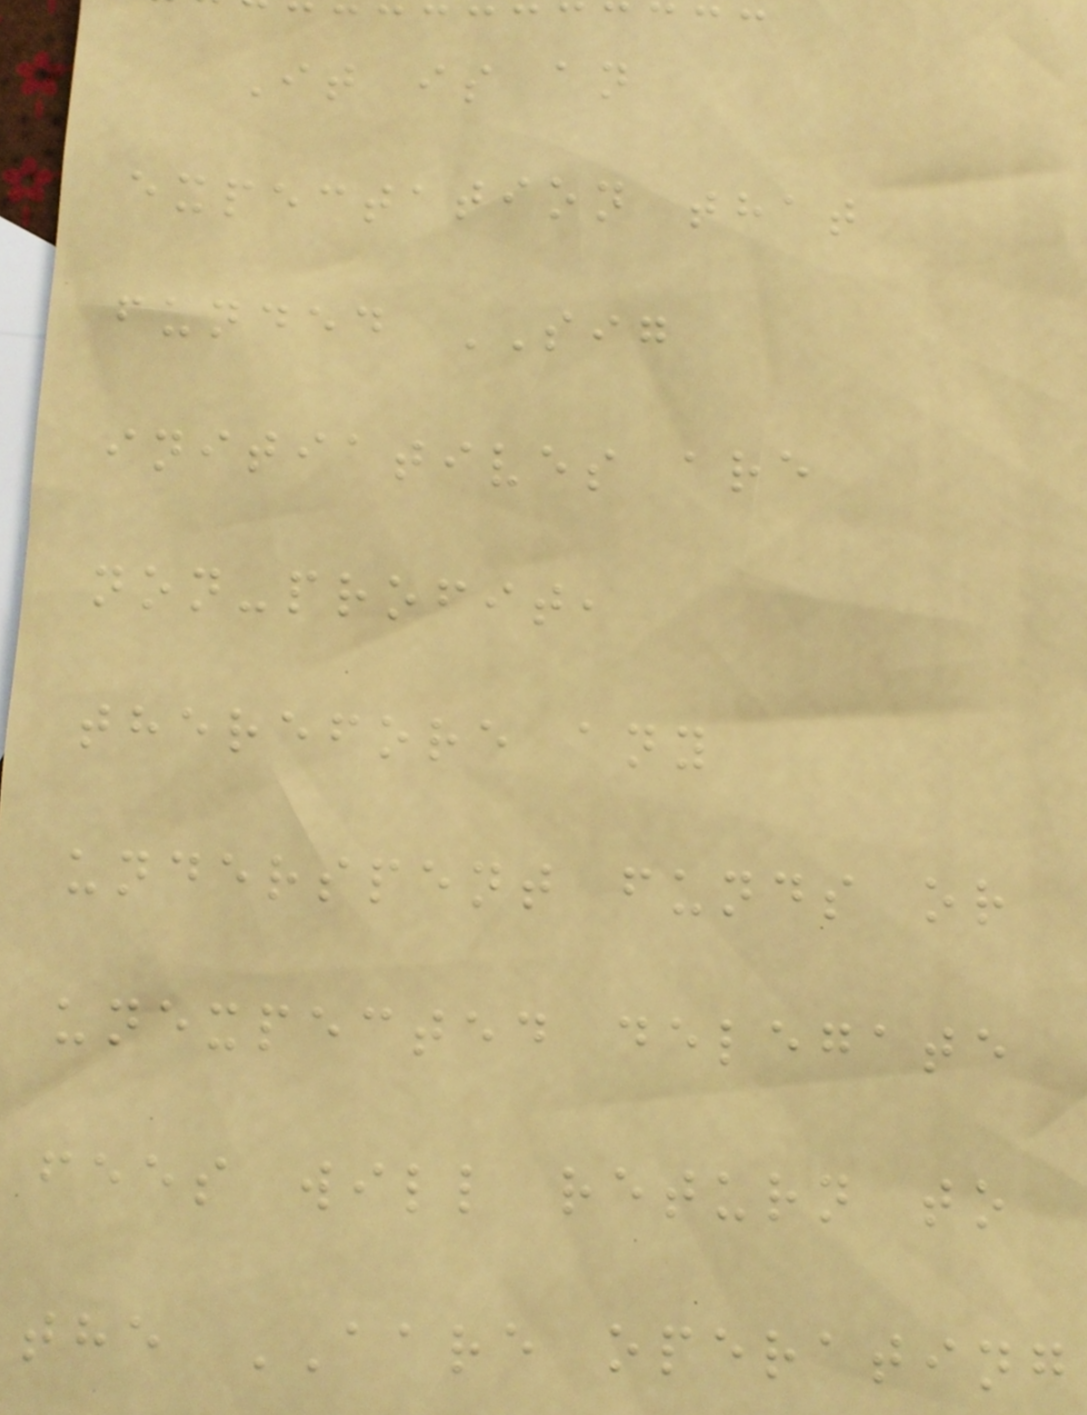It is an
expectation that
funded SIG
initiatives are
non-profit,
therefore any
underspent funds or
unexpected delegate
fees will return to
the AARE operating
